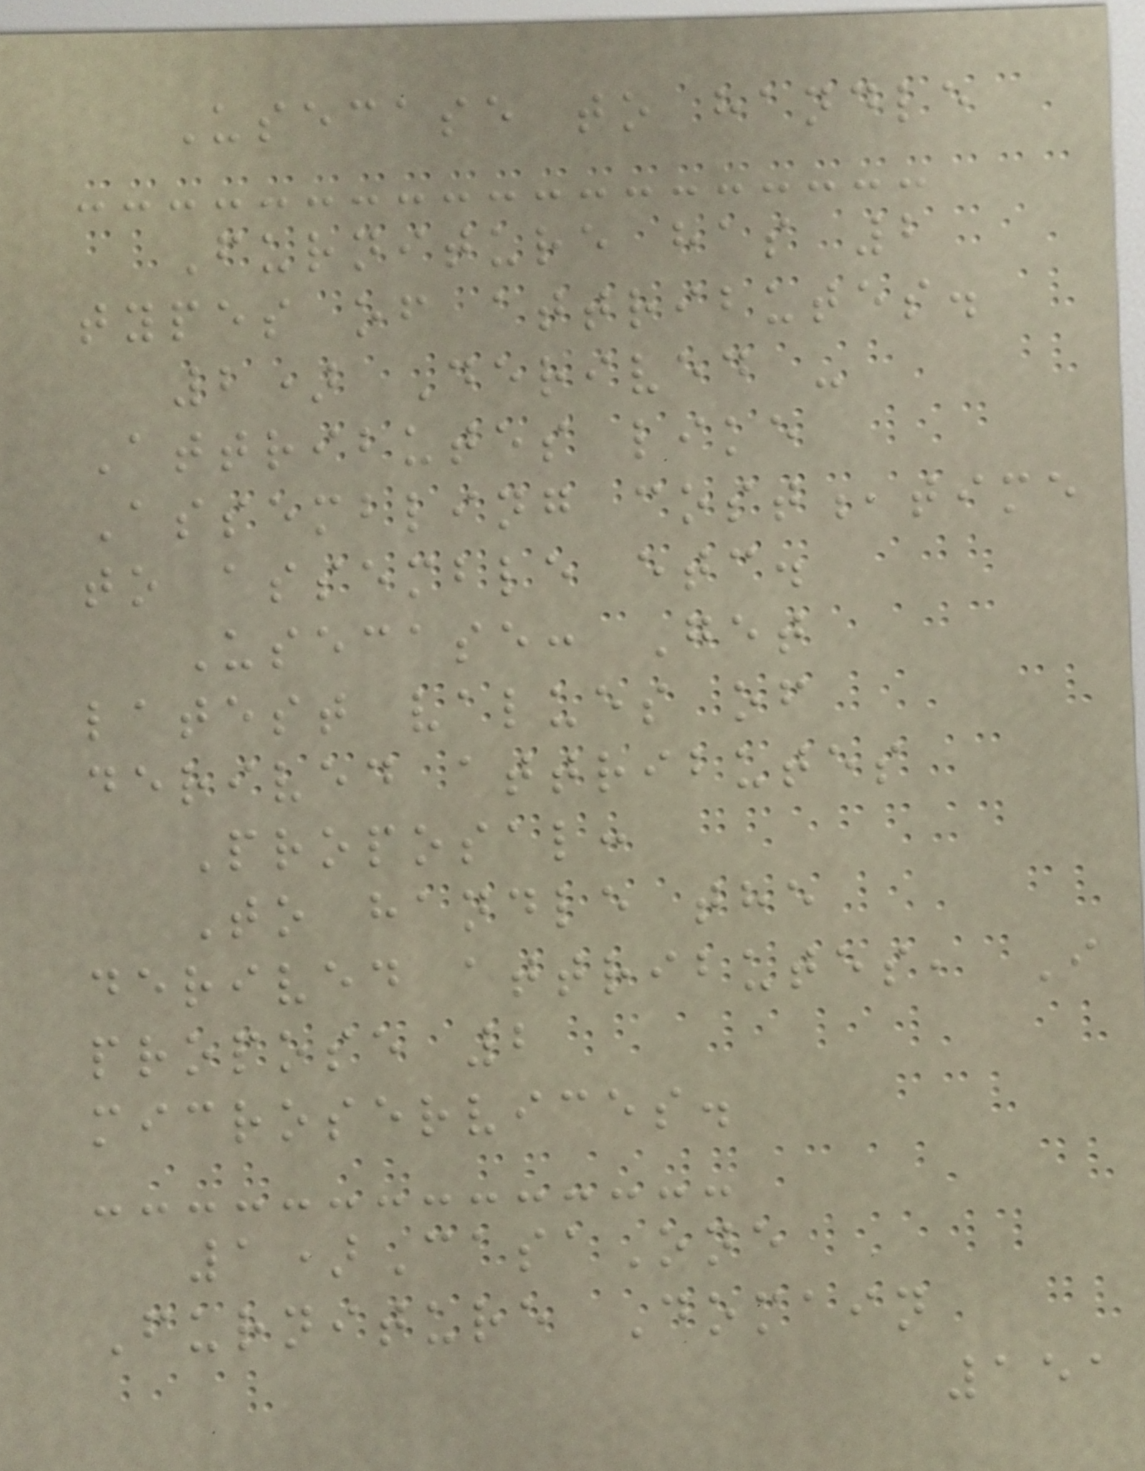Usecase to handle
Furniture has 2
types of attributes.
2) Derived -
Attributes like
Assembling cost,time
to assemble etc.
Usecase: Get
latest values of
derived attributes
Proposal:
To handle the
derived attributes, I
propose 2
microservices.
1)CasaOne
Furniture Domain
151
